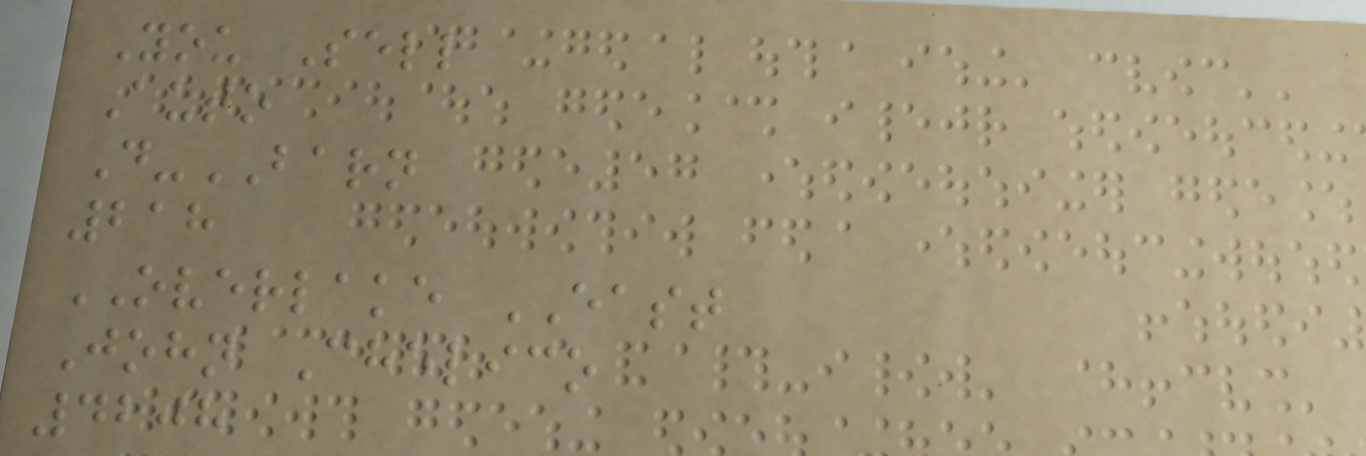You Sell
Auto
D-BARN
218
OVERLAKE EAST
John Chelico
4208
